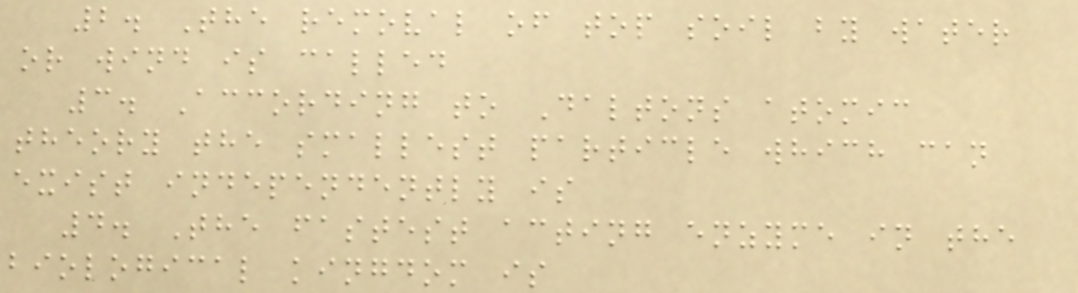2. The removal of top soil by water
or wind is called
3. According to Daltons atomic
theory the smallest particle which can
exist independently is
4. The fastest acting enzyme in the
biological kingdom is
